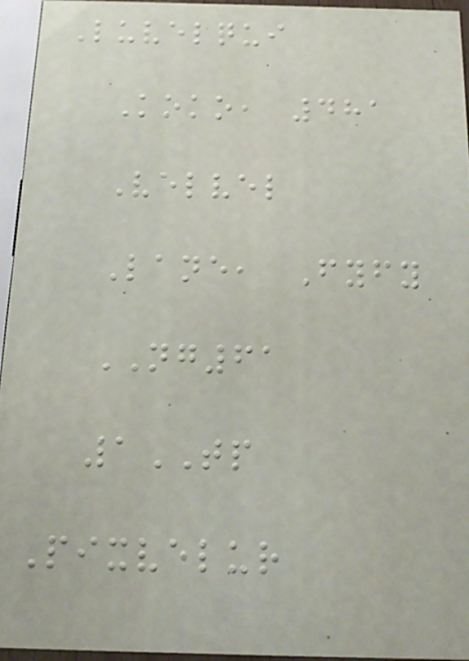Luvelqui
Koko, 481
Velvel
Lane, Fyfy
NG61
1TP
Pixvelur
